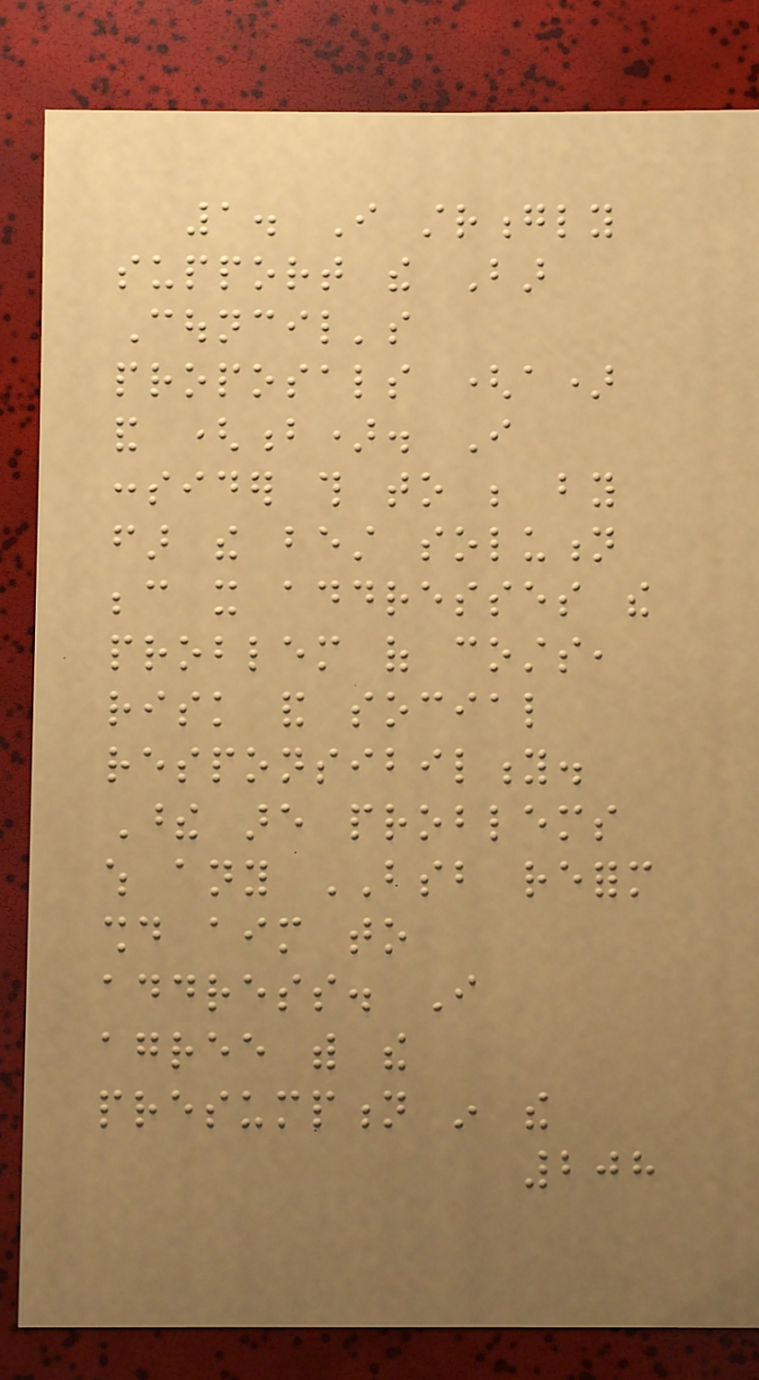1. I strongly
support the Bar
Council's
proposals (a)
and (b). I
consider this to be by
far the best solution
because it addresses the
problem of costs,
risk and social
responsibility.
These are problems
which any BSB reform
should aim to
address. I
agree with the
presumption in the
208
